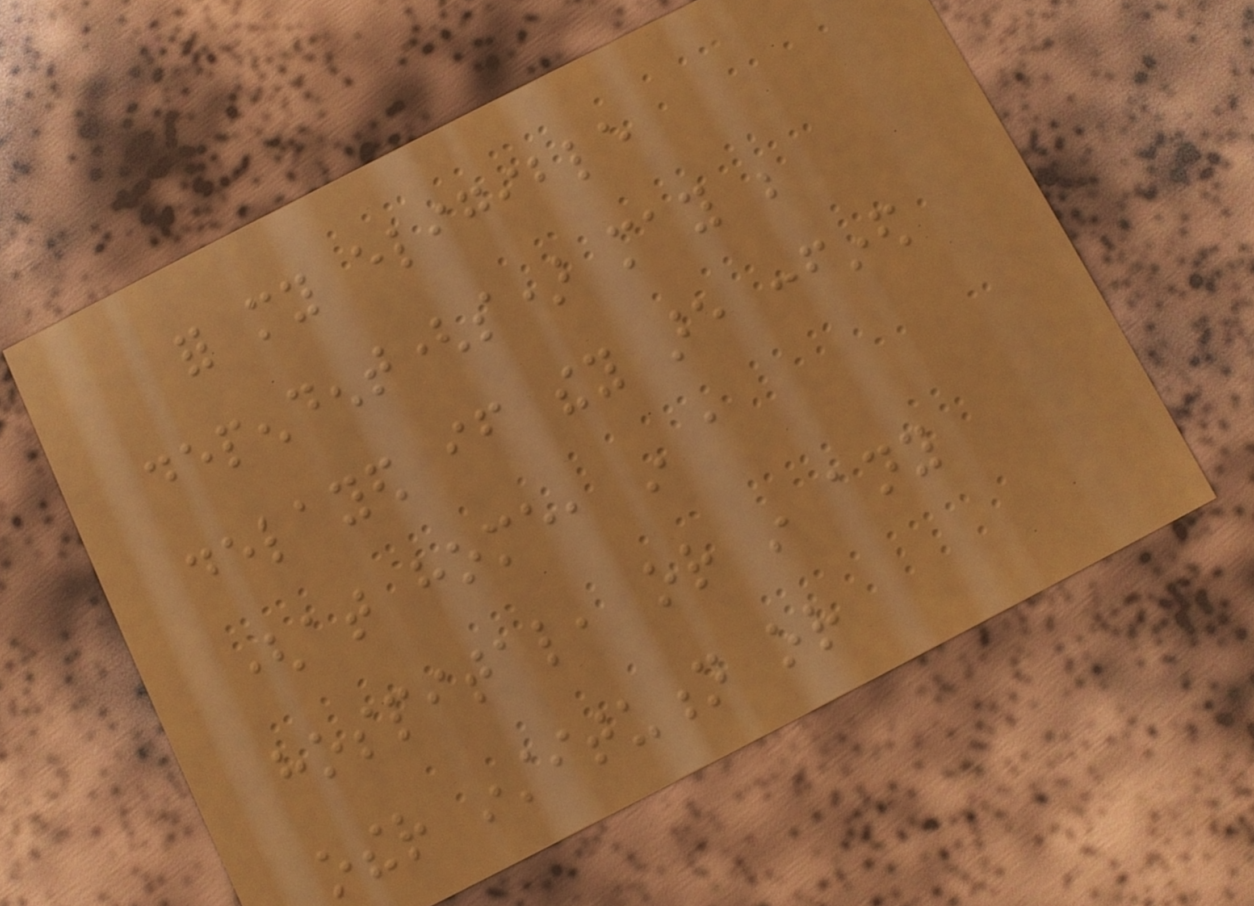for my eligible
dependent(s) may be
delayed if they are confined
(at home, in a
hospital, or in any
other institution or
